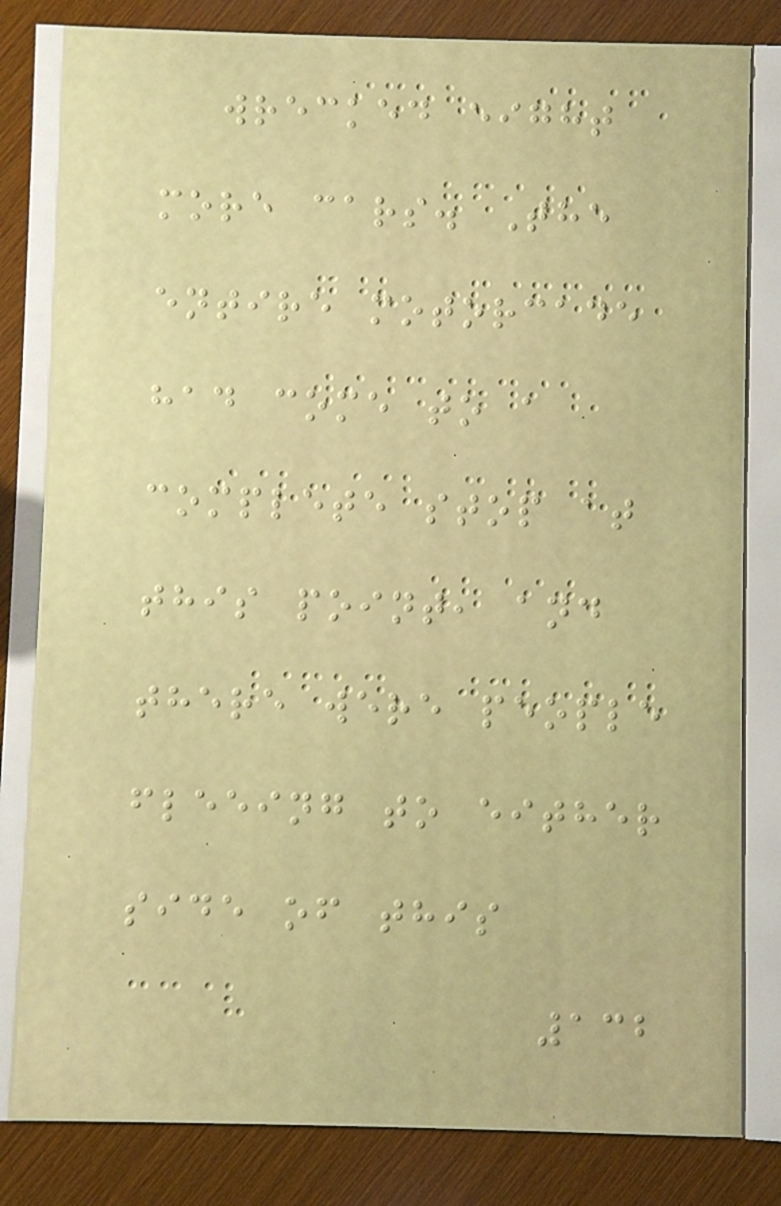wrecked eight
more cars. The
entire motorcade
had come to a
complete stop at
this point, and
there were people
fleeing to either
side of this
132
